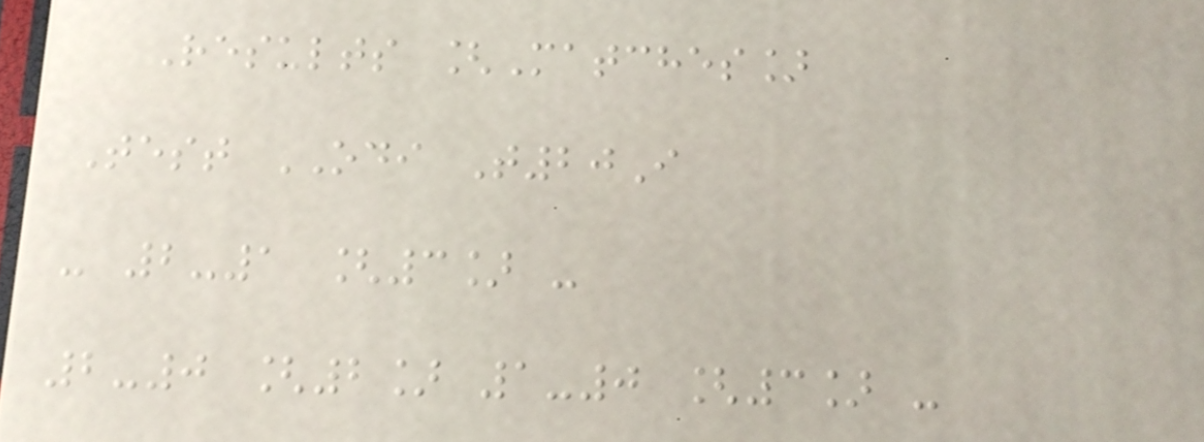Results [Matches]
Test ODI T20I
- 2-1 [3] -
2-0 [2] 1-0 [3] -
